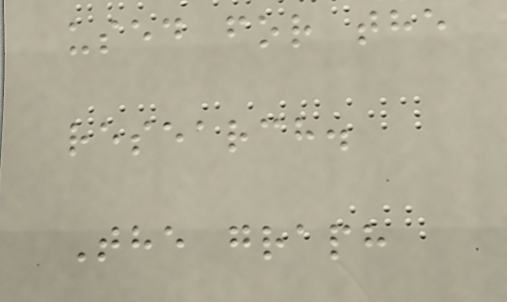used for the
research.
The graph
